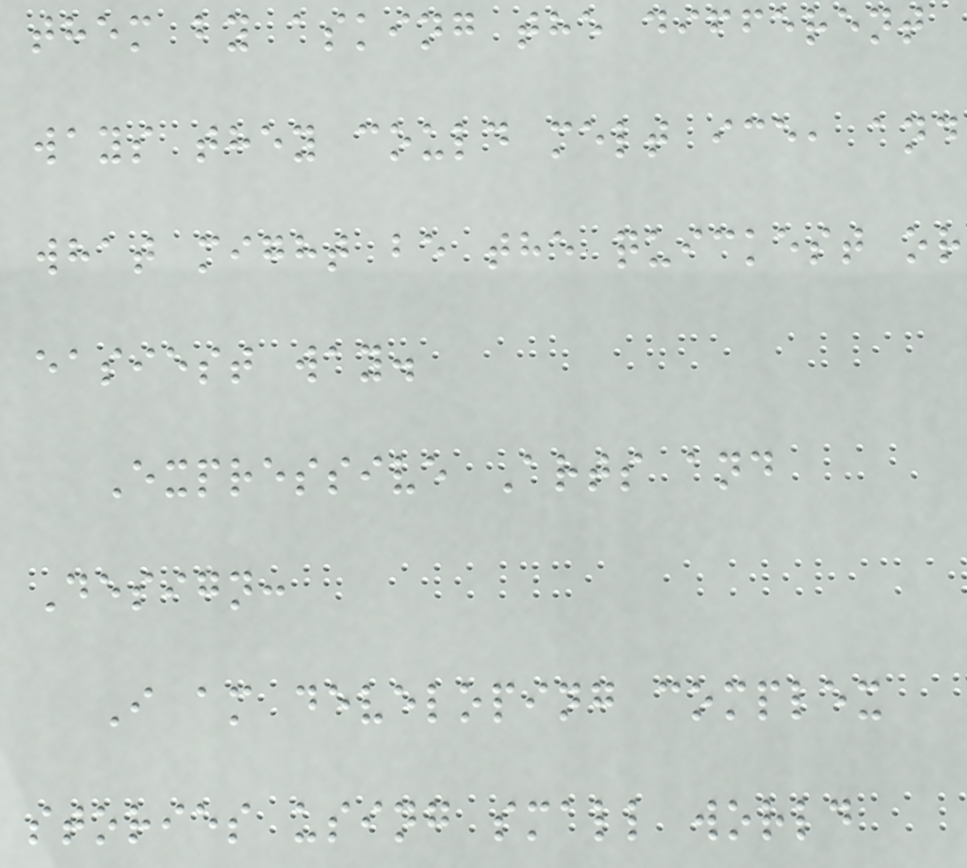them by asking the different
ways they could melt ice, and
what might be the quickest or
easiest way.
Expressive Arts and
Design:
I am developing complex
stories using small world
